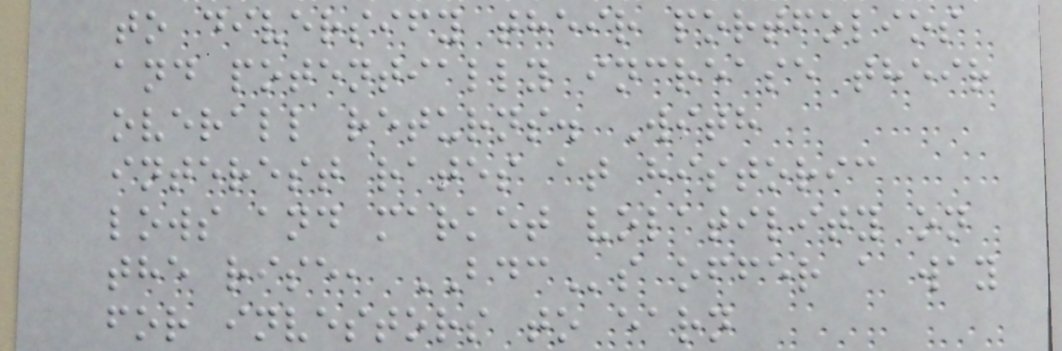to diversify their portfolios
and potentially increase their
overall returns. With
interest rates at historic
lows and market volatility on
the rise, BDCs offer a way
for investors to earn
